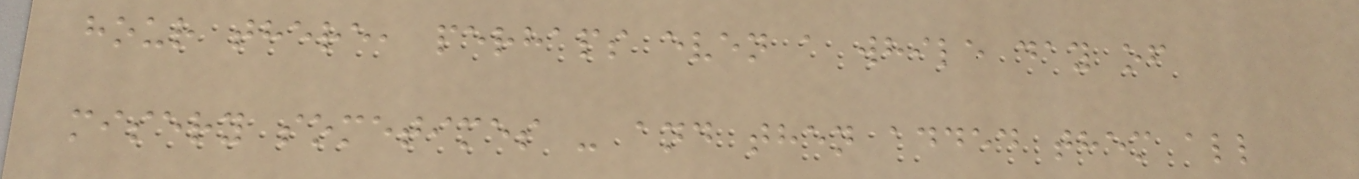hour there, perhaps even a while day of
misery sometimes - and then added them all
